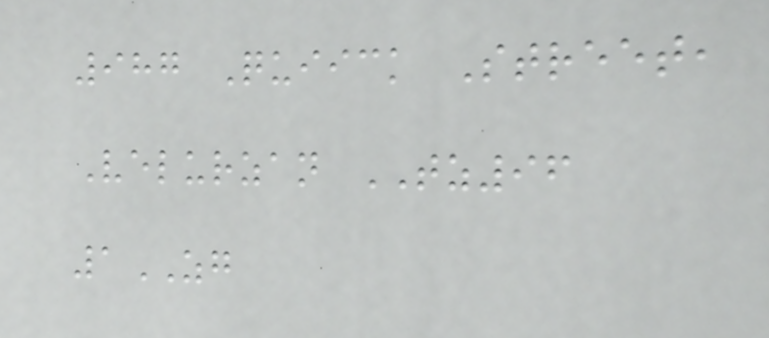987 Quiick Street,
Velurzan TZ96
1ZG
